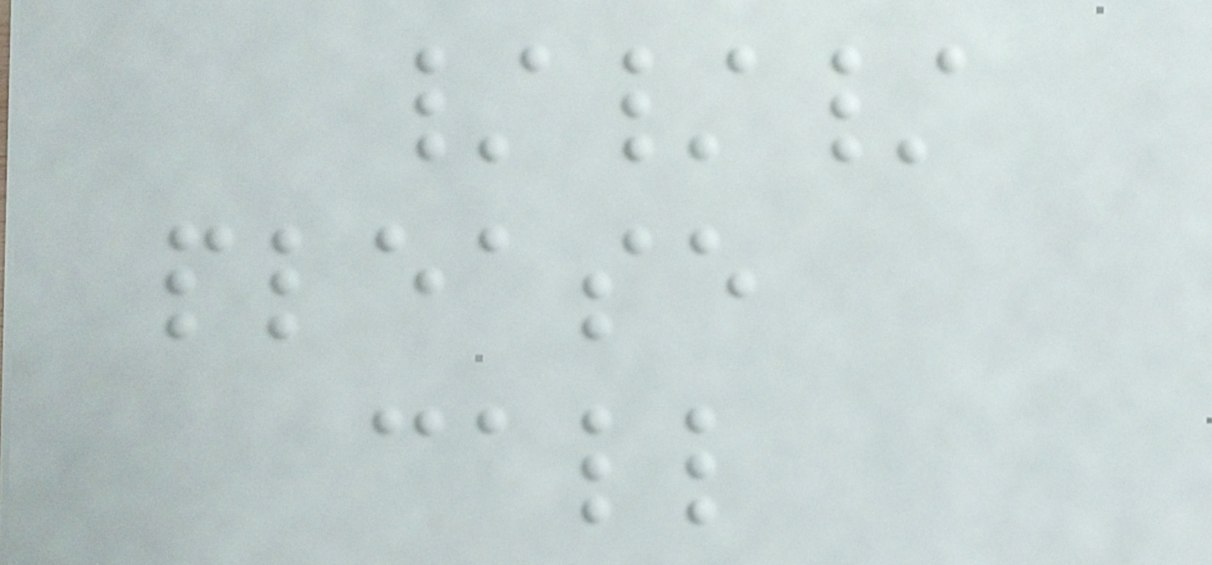///
please
call
